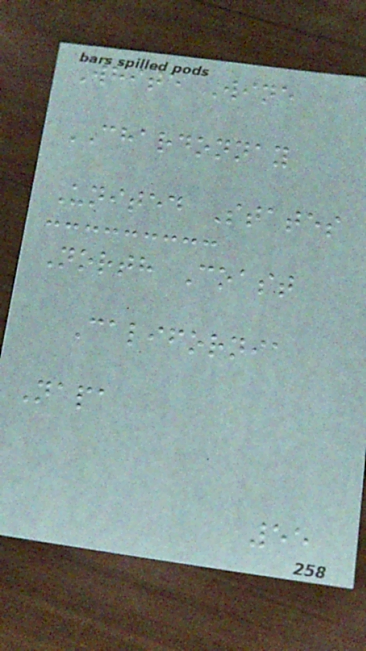White Wine
CHARDONNAY
United States
North Coast
California
Napa
55
